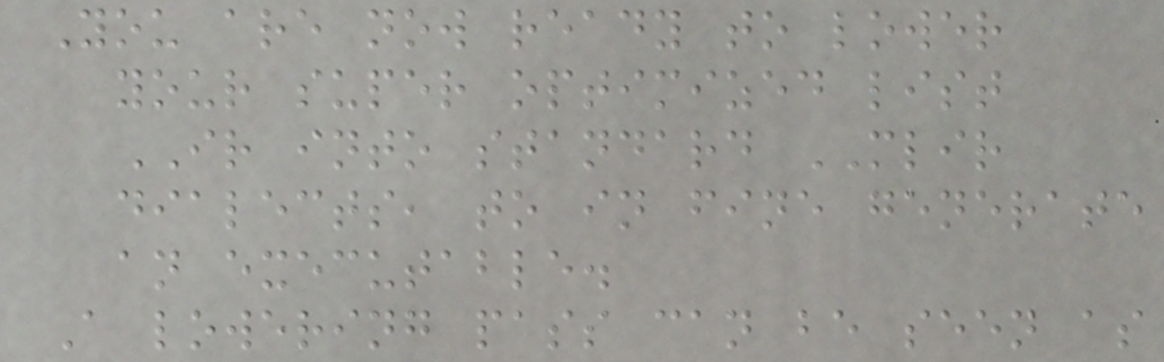You are now ready to lower
your super optimized list
IR into standard MLIR
dialects, to in fine generate
an executable.
A lowering pass can be seen as
